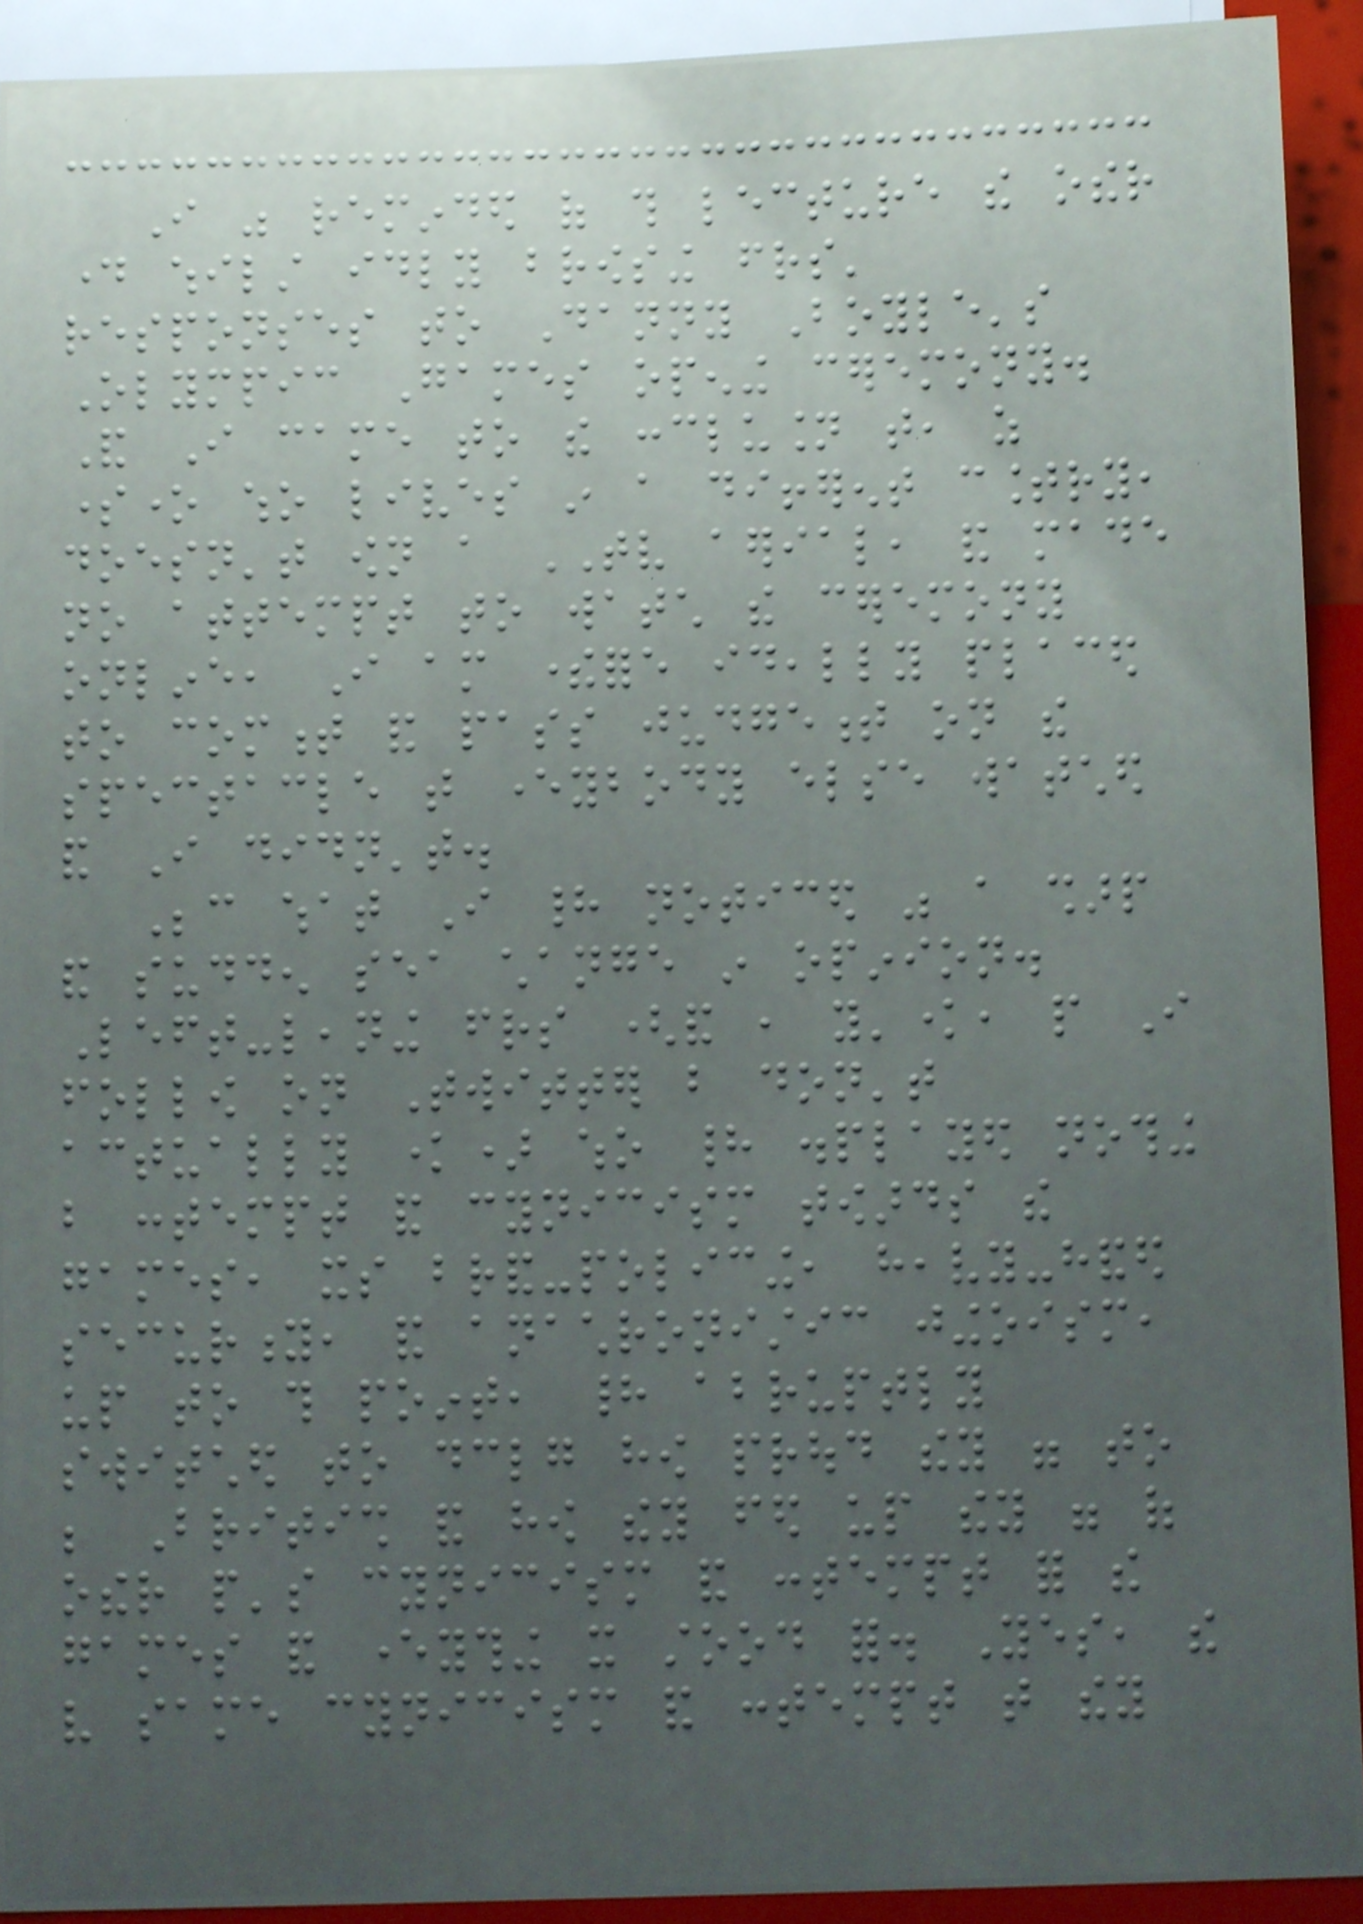I was reminded of this lecture the other
day whilst idly browsing friends'
responses to Danny Boyle's
Olympic Games opening ceremony.
And I came to the conclusion that, as
someone who lives in a different country,
doesn't own a TV aerial, and made
no attempt to watch the ceremony
online, I am therefore ideally placed
to comment and pass judgement on the
spectacle that everybody else watched
and I didn't.
Because what I had noticed was a sharp
and sudden sea change in opinion.
Left-leaning friends (and , y'know, people I
follow on Twitter but don't
actually know) who had displayed nothing
but contempt and cynicism towards the
games, its brand-policing, heavy-handed
security, and anachronistic jingoism,
up to this point, had abruptly
switched to declaring how proud they were to
be British and how they fed up they were of
other people's cynicism and contempt for the
games and everything it stood for. Yes, the
very same cynicism and contempt that they
